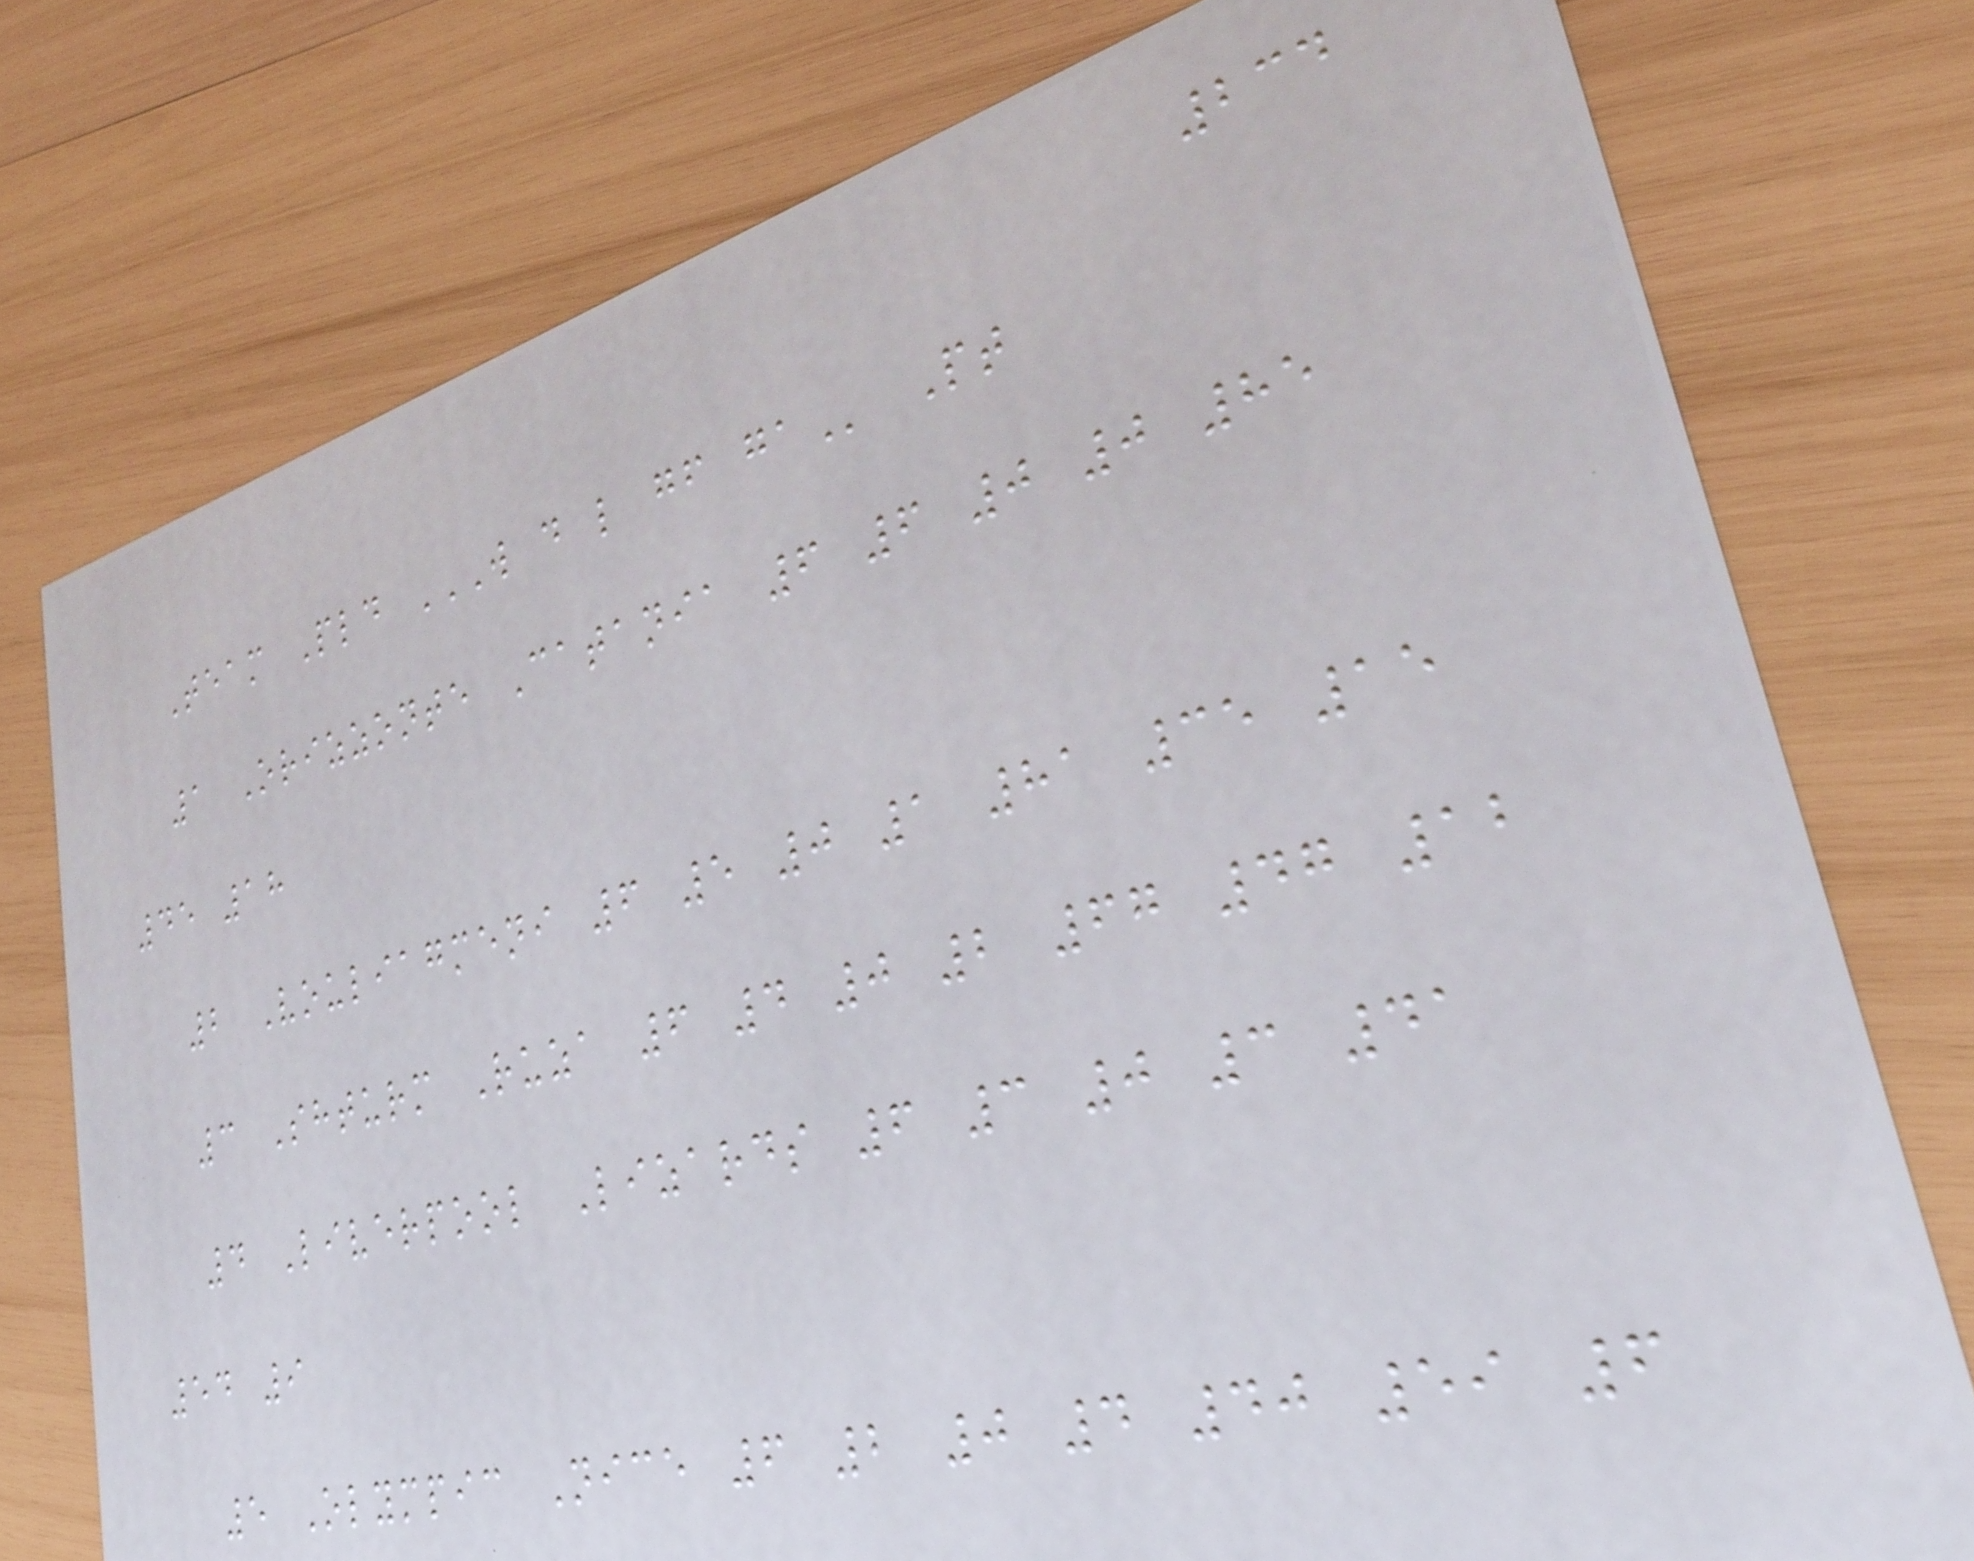234
Team Pld W D L GF GA Pt
1 Orizzonte Catania 6 6 0 0 85
45 18
2 Vouliagmeni 6 5 0 1 81 35 15
3 Shturm Ruza 6 4 0 2 67 47 12
4 Liverpool Lizards 6 3 0 3 41
54 9
5 Olympic Nice 6 2 0 4 40 59 6
